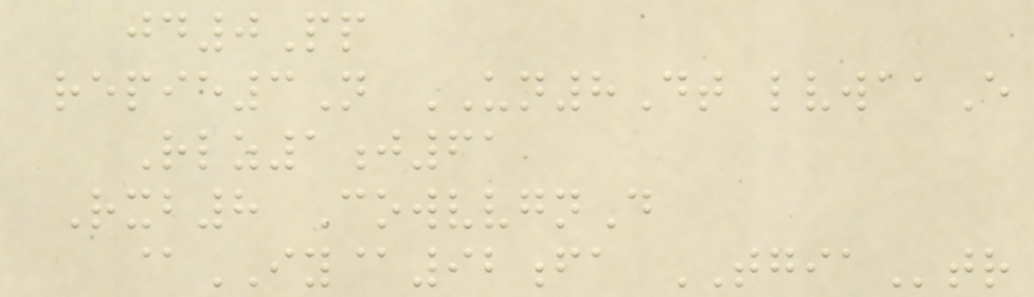jd0Pp
repie3N UN8Dt lvwaaE
Rlz1j61
Rxb8 CowvvgnD
@IY@92fa TGIAtr
